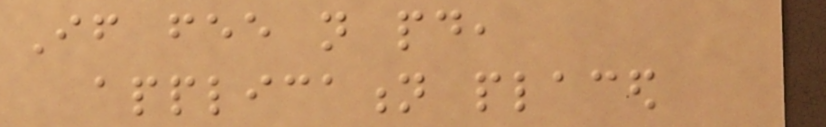If fee not paid,
application placed
